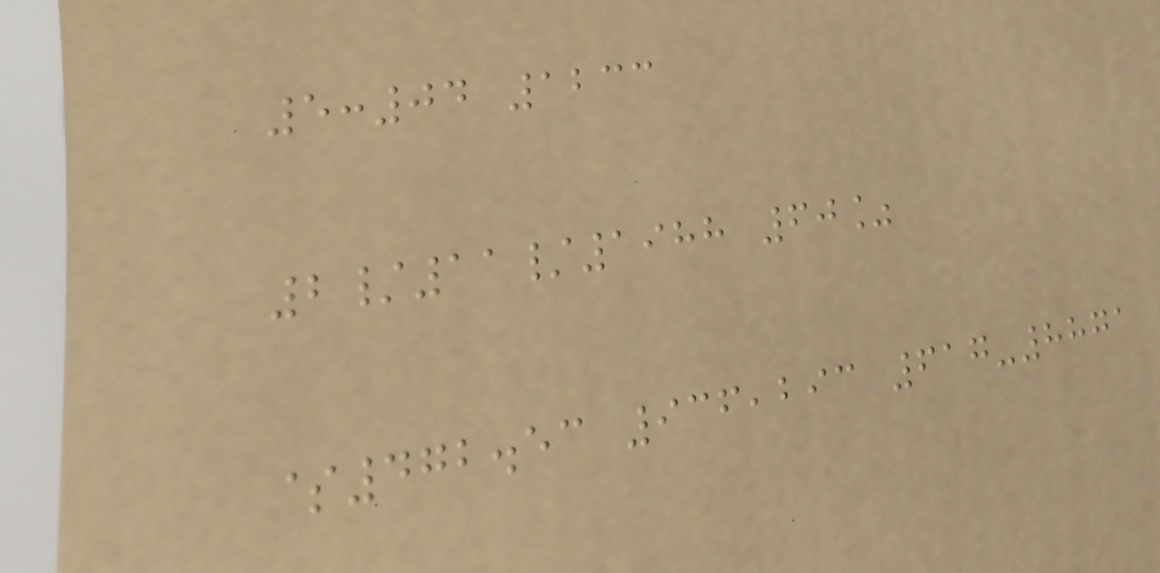5:04 1233
2/11/1988 60%
$472.53 936,293 617-8871
